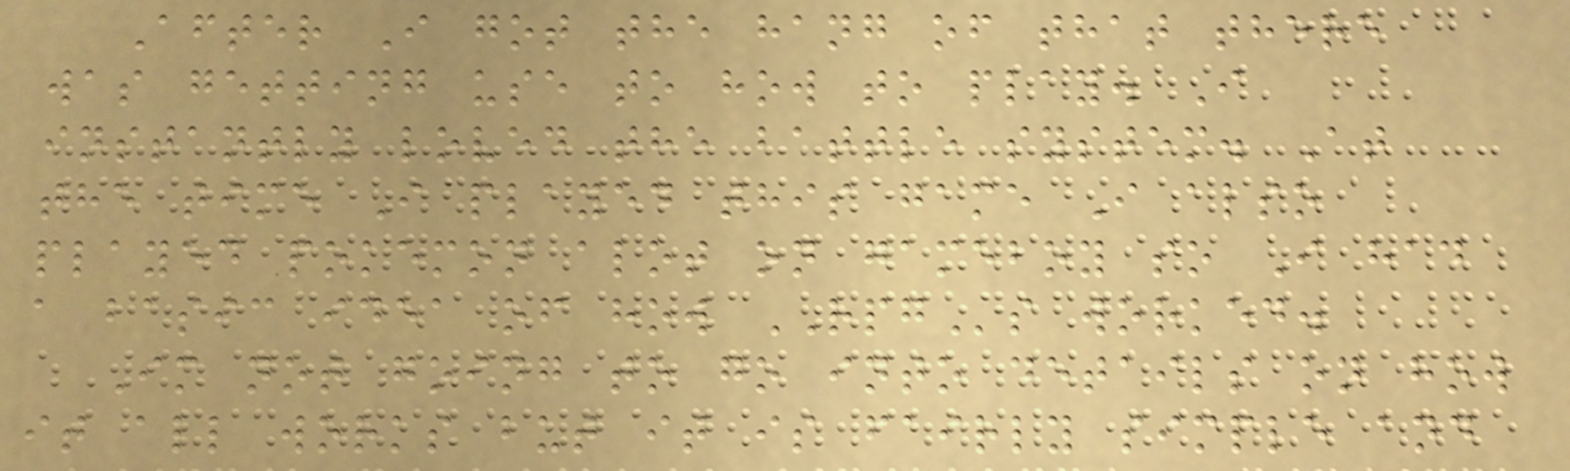After I got the hang of that there
was getting use to how to play. I
instantly loved the battle system. At
the time I played this game I also
played pokemon alot on gameboy so I had
a basic idea of how RPGs worked.
Im not going to go into details on how
it all works but it is fairly simple and
